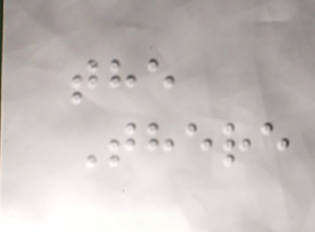the
There
